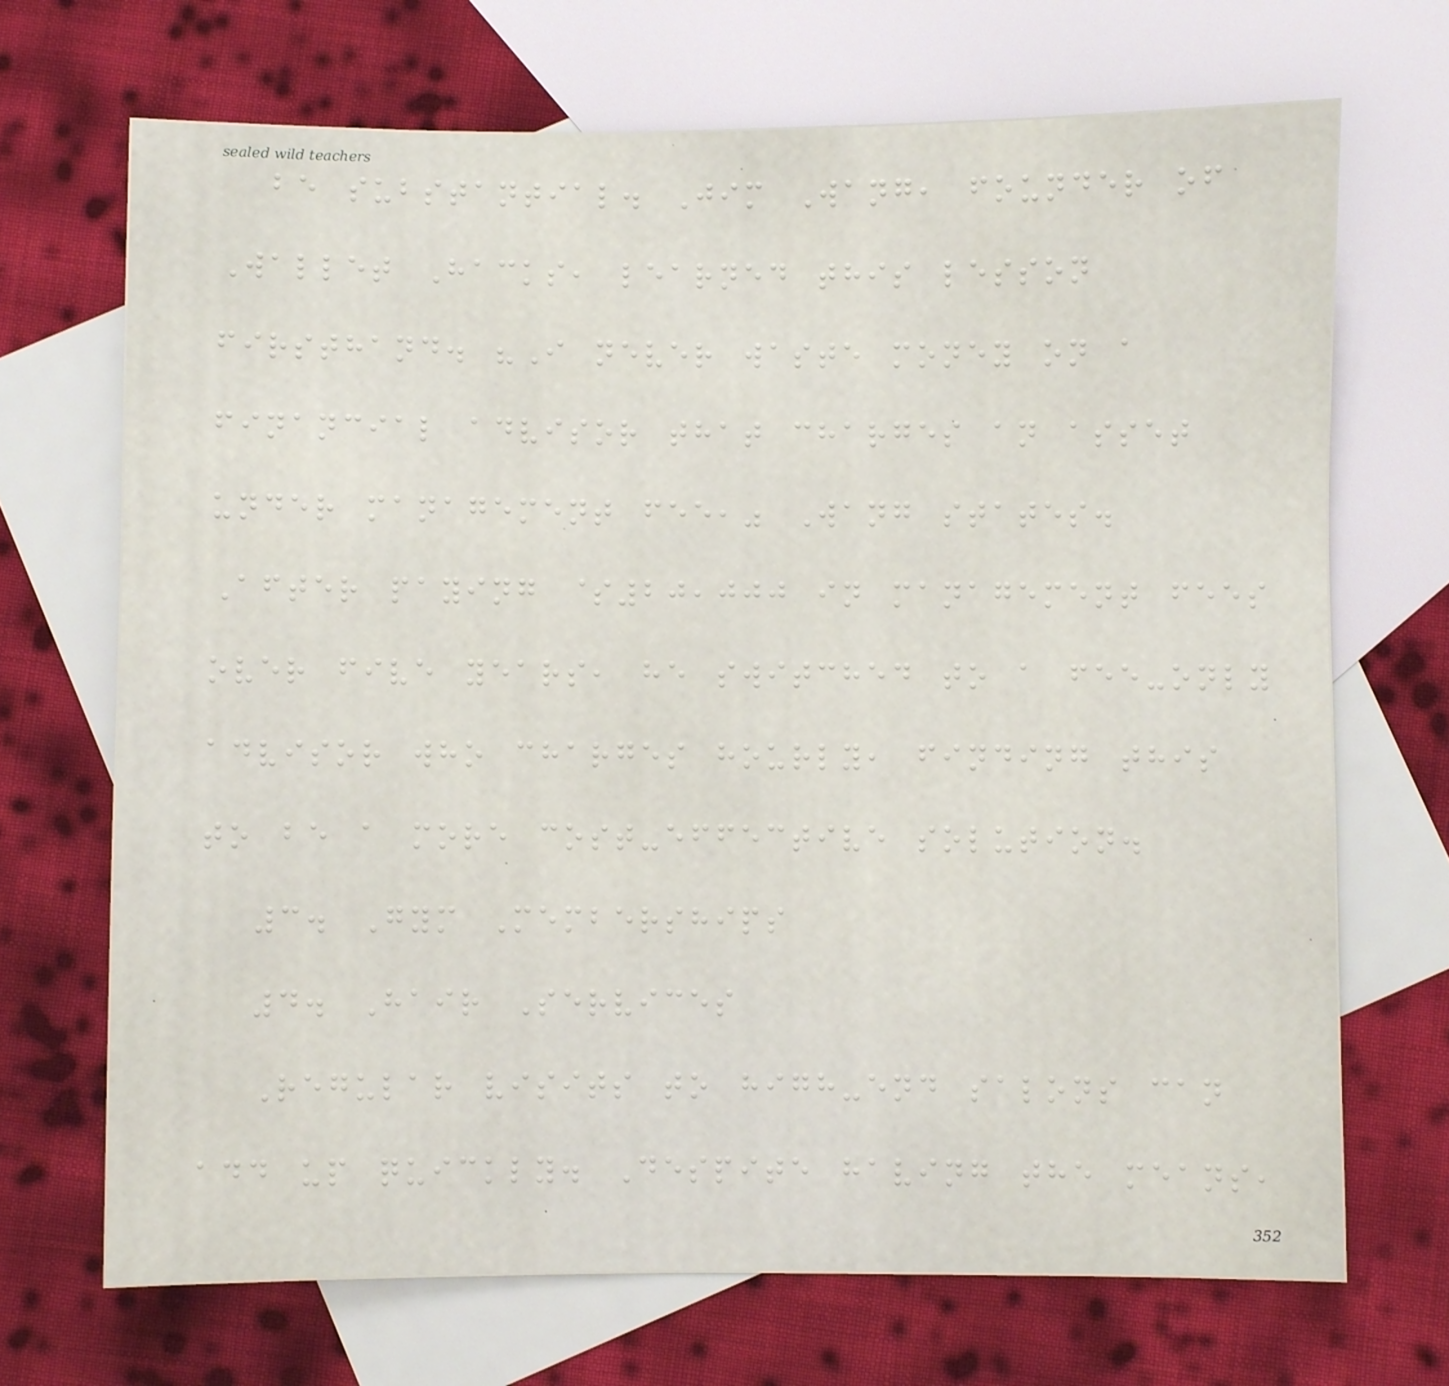be substantial. Jim Wang, founder of
Wallet Hacks, learned this lesson
firsthand. "I never waste money on a
financial advisor that charges an asset
under management fee," Wang states.
After paying $20,000 in management fees
over five years, he switched to a fee-only
advisor who charges hourly, finding this
to be a more cost-effective solution.
3. Gym Memberships
4. Hair Services
Regular visits to high-end salons can
add up quickly. Despite having the means,
